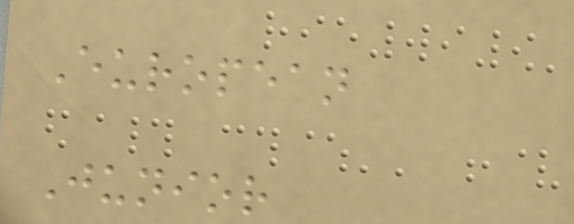European
Junior
